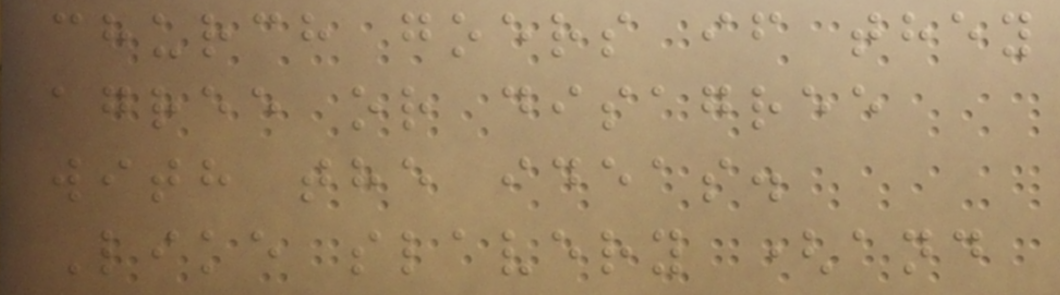church goers if they
agree or disagree
with the ideas.
Like slavery (and
